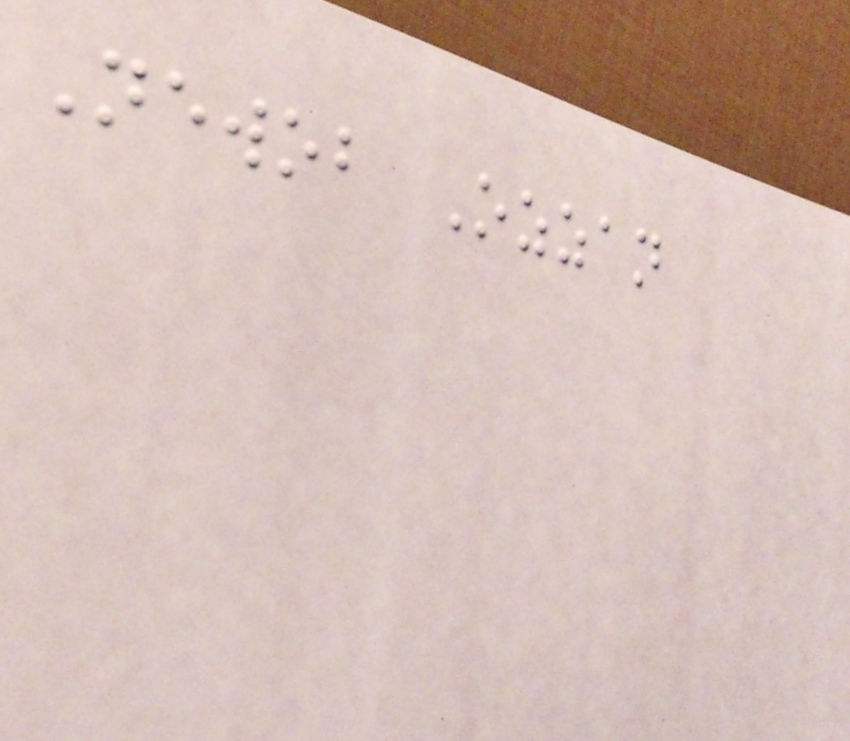Newob Ozzan
